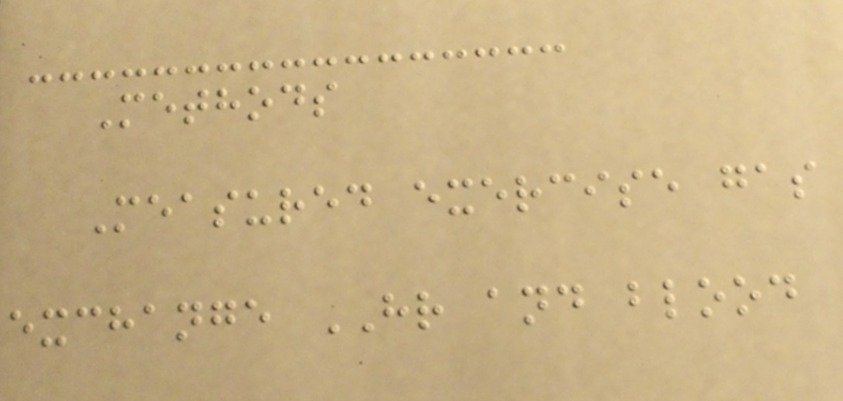Methods
Measured exercise gas
exchange HR and blood
